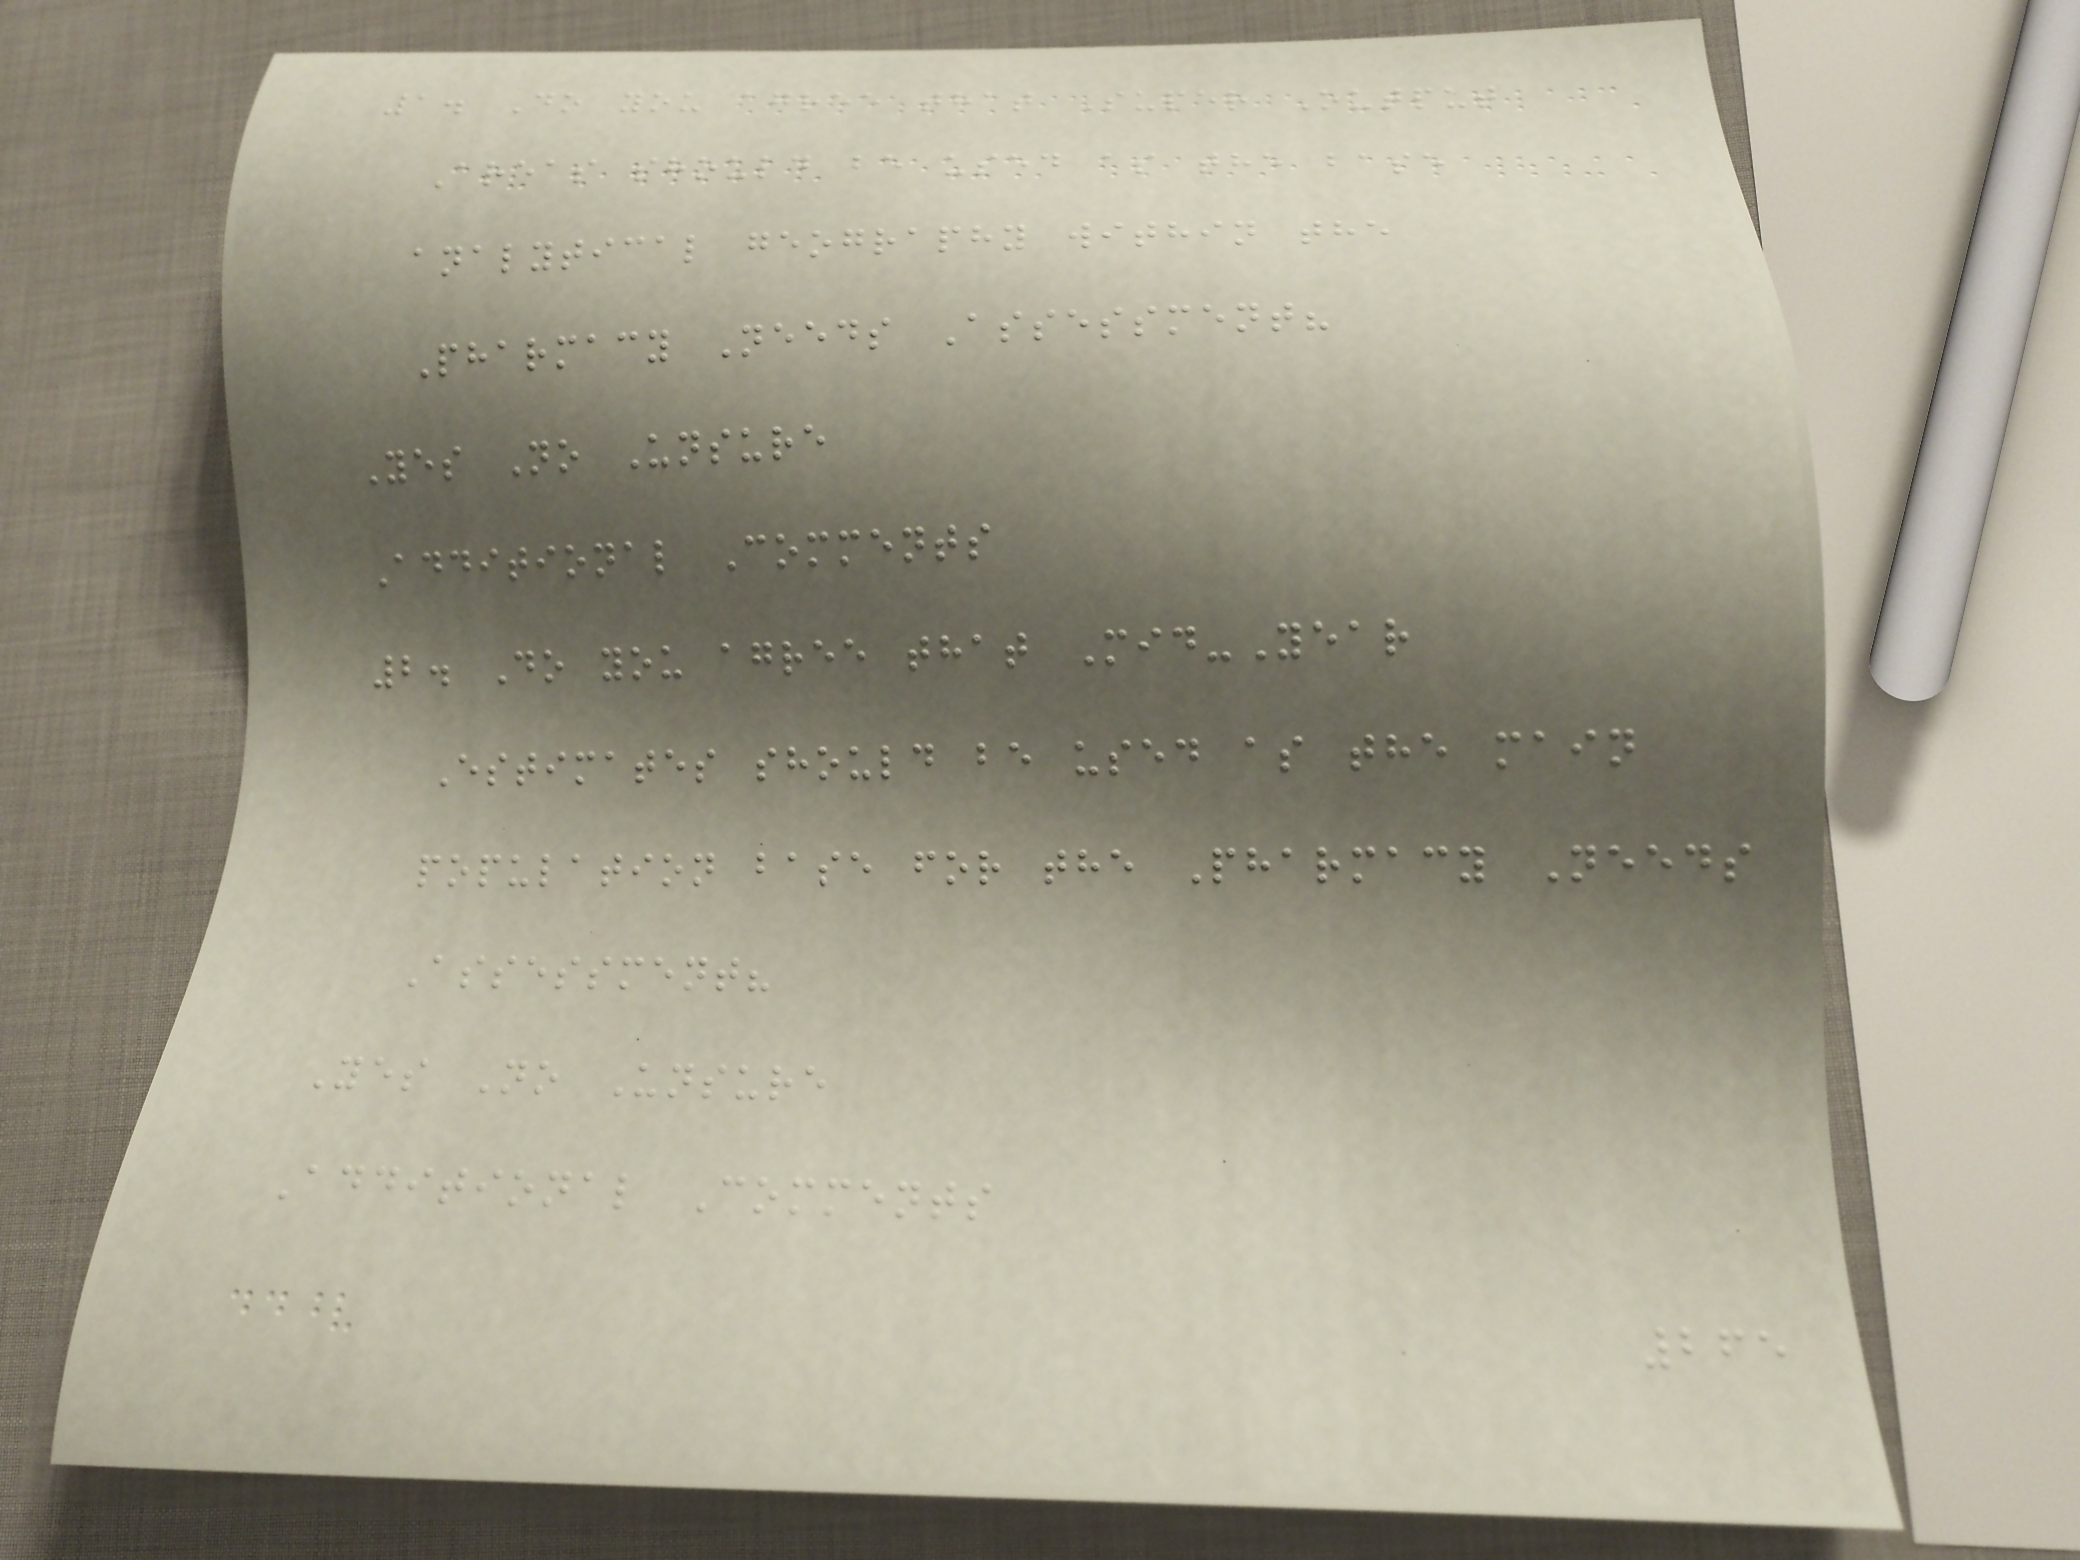1. Do you agree that Super Output
Areas should be used as the base
analytical geography within the
Pharmacy Needs Assessment?
Yes No Unsure
Additional Comments
2. Do you agree that Mid-Year
Estimates should be used as the main
population base for the Pharmacy Needs
Assessment?
Yes No Unsure
Additional Comments
265
